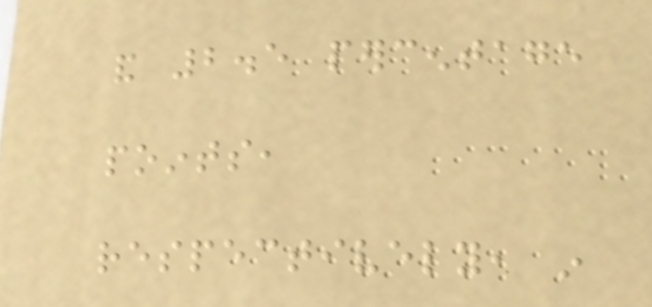and 2.5 percentage
points,
respectively, in
